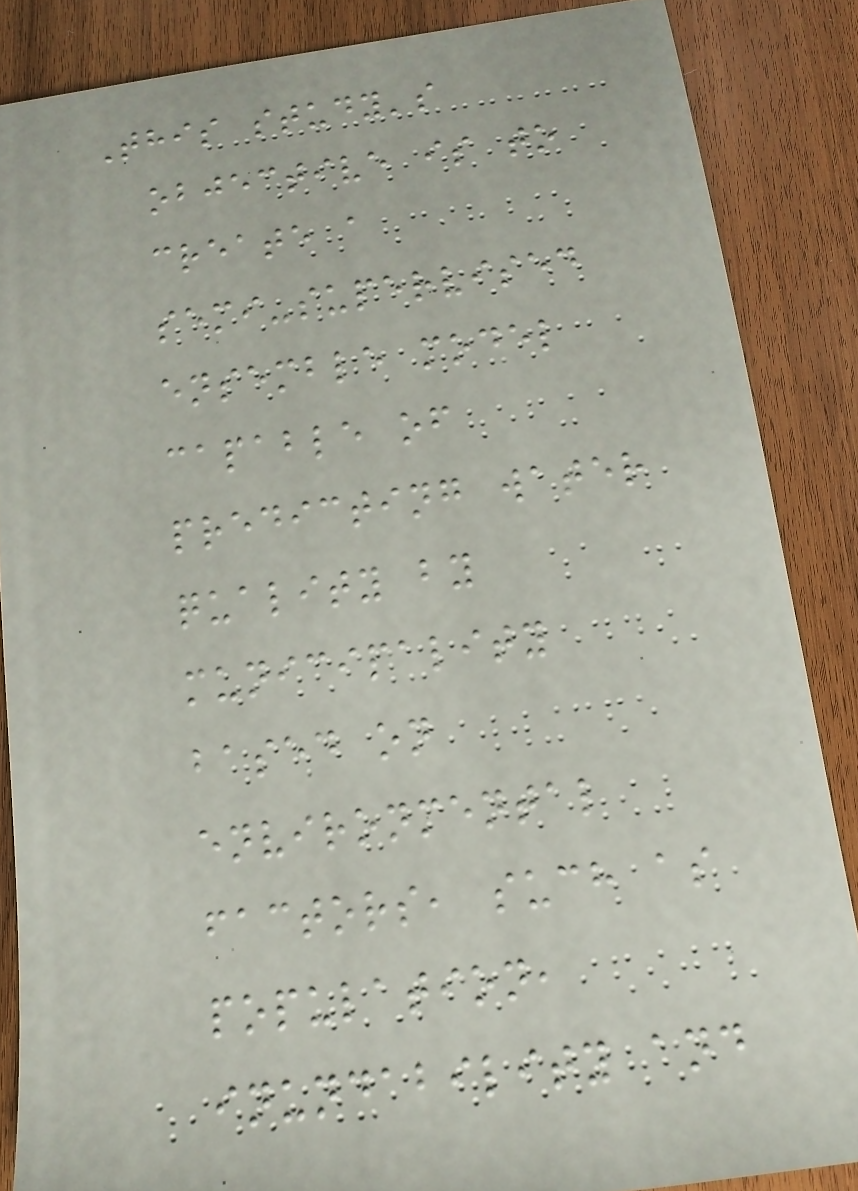This study's
objective is to
create a
semi-supervised
ensemble model
capable of
predicting water
quality by
municipality
based on
environmental
factors, such as
population,
inundability and
